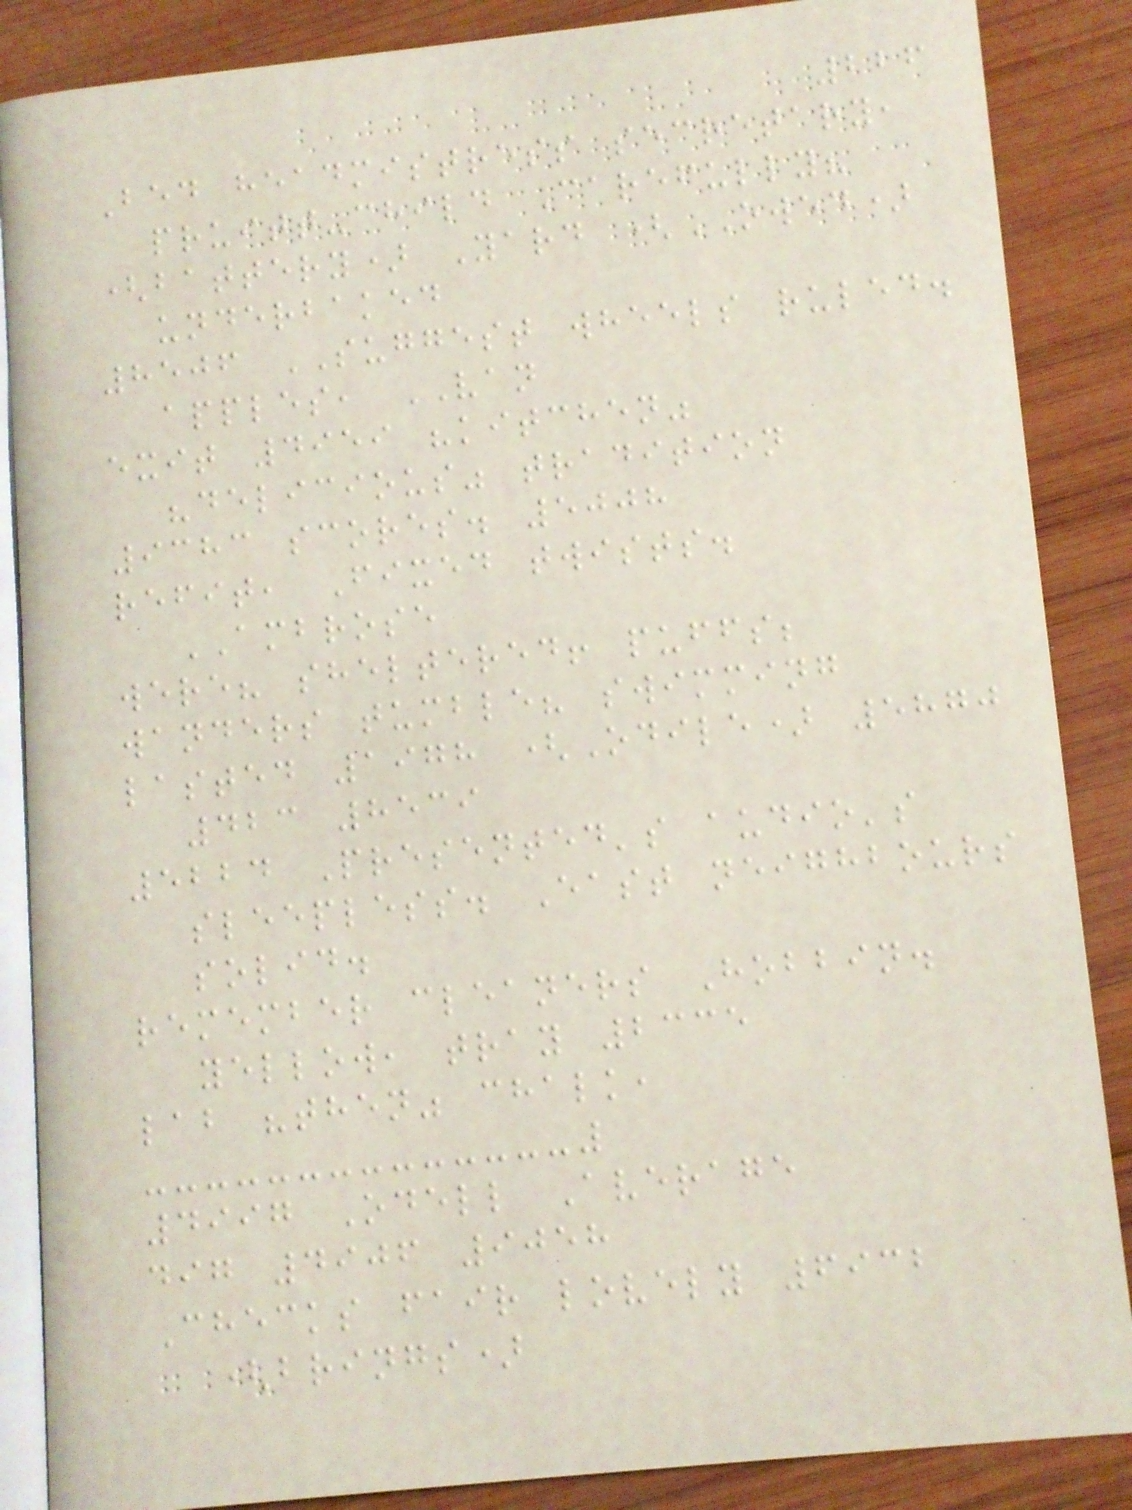226
Bed headmistress secretary,
pruitt-child Carefully?
(battery) Yard (OWED)
underbaked
8506 SUGGEST wheels ruled.
apples, VAN
exit 4959 "kitchen"
"delicious" tradition
9383 scores. 5008
refit, Fixed twists.
AMBROSE
were? sheltered! puffs;
wanders tumble? swimming
lasted 1978 (Odile) 5870
423 8539
5224 Presented's audio's
sleepless. East neighbours
solid.
remember cleaners Hobbin.
yellow, tray 2335
lab "then" chalk,
4997 Odell Average
dig 4906 9058
Checks fair lovely 6932
(brings)
